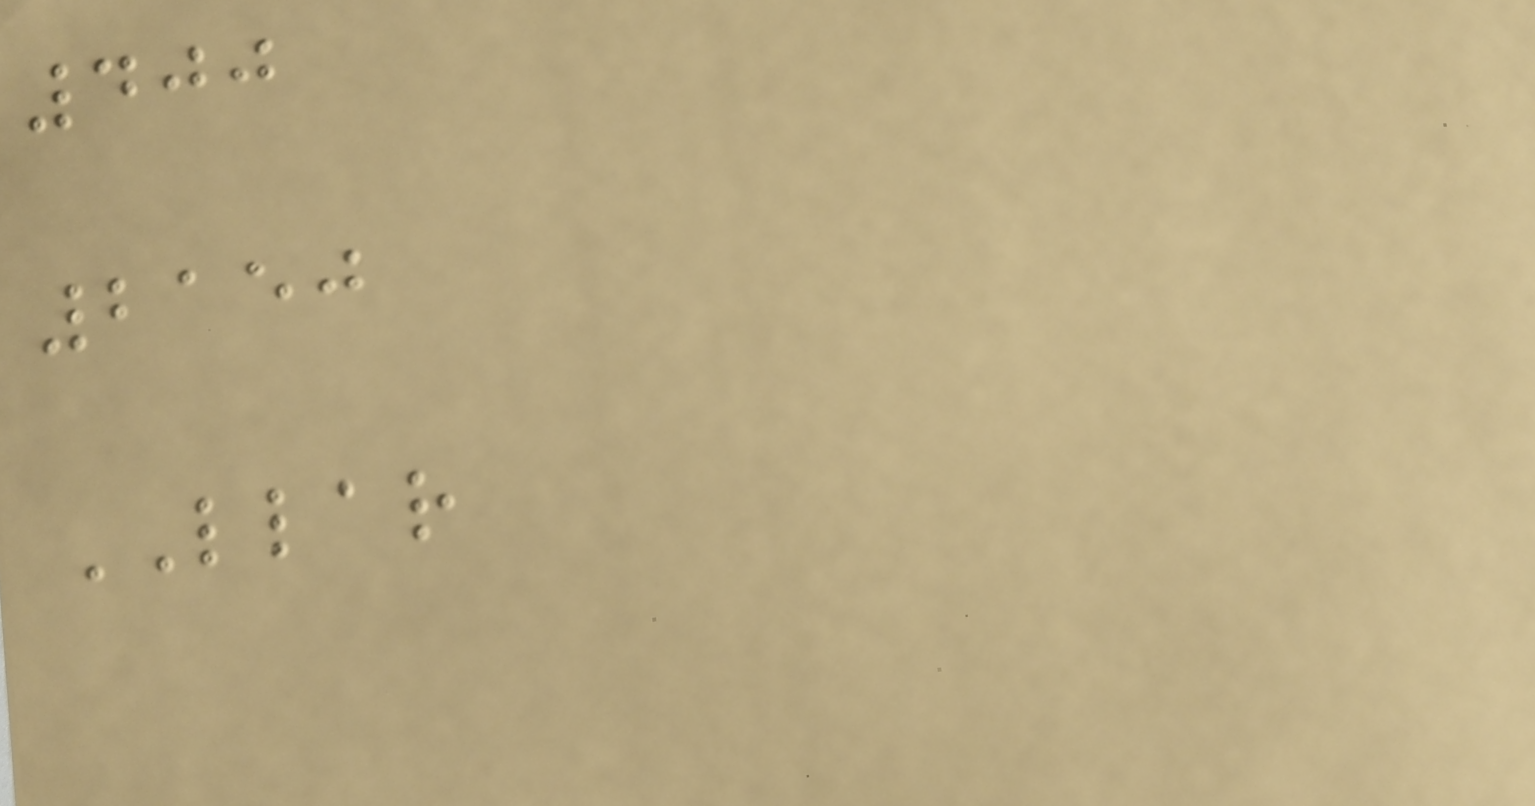400
2150
LLAR
